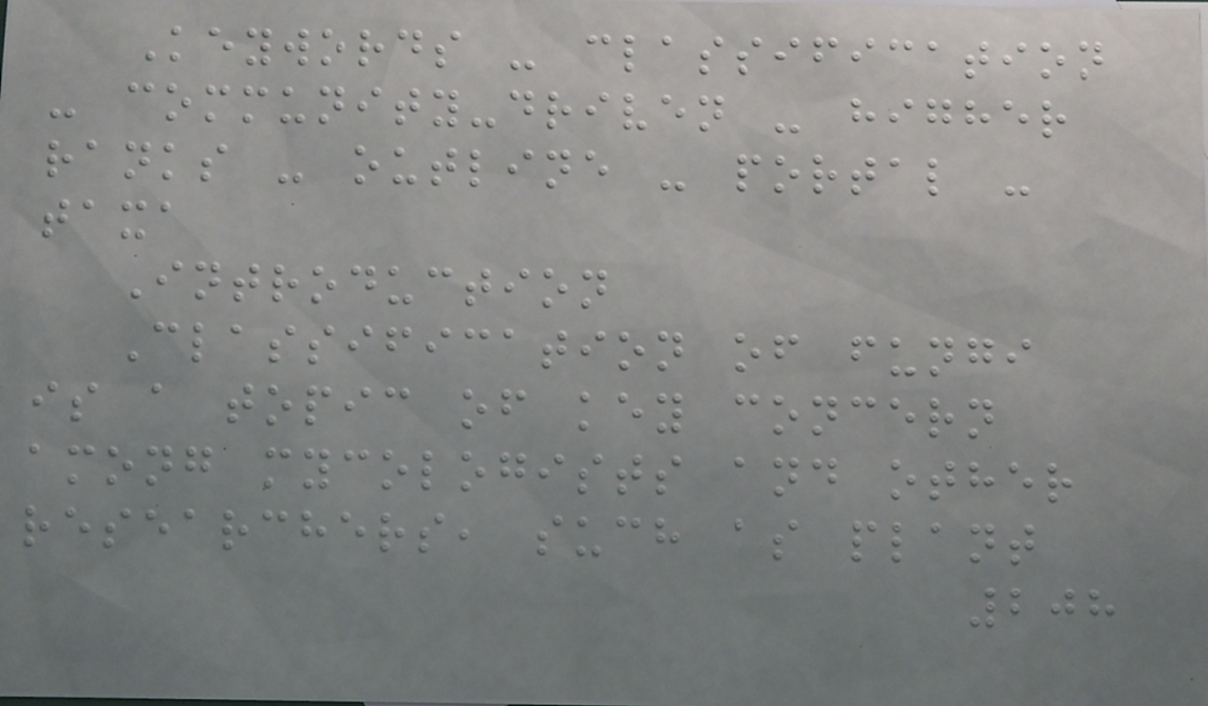Keywords - classification
- community-driven - higher
ranks - outline - portal -
taxa
Introduction
Classification of fungi
is a topic of key concern
among mycologists and other
researchers, such as plant
208
